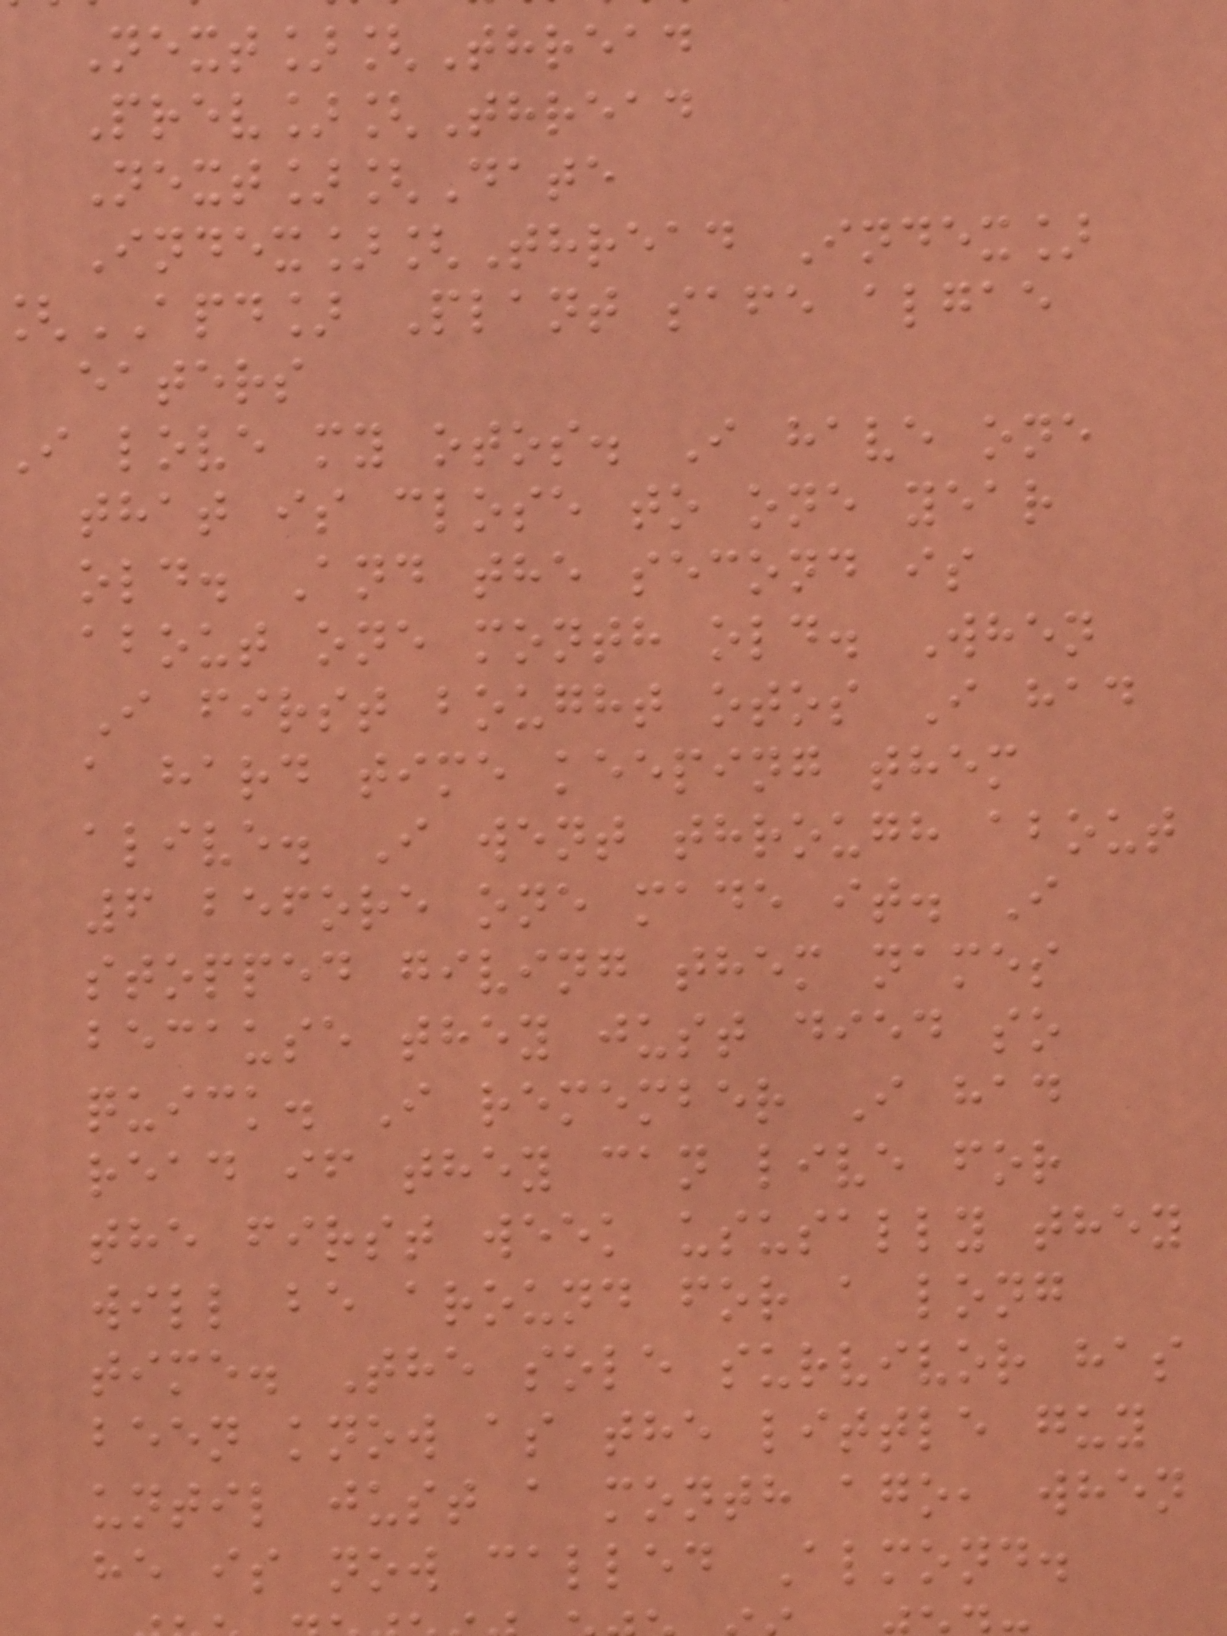Next][Thread
Prev][Thread
Next][Date
Index][Thread Index]
APD] Plant safe algae
eaters
i love my otos. I have one
that is close to one year
old. And the second is
about one month old. When
I first bought otos I had
a hard time keeping them
alive. I went through about
6 before one made it. I
stopped giving them names
because they just died so
quick. I remember I had
read if they can live for
the first week ususally they
will be around for a long
time. The sole survivor has
been know as the little guy
until just a month ago, when
he is now called Almond.
